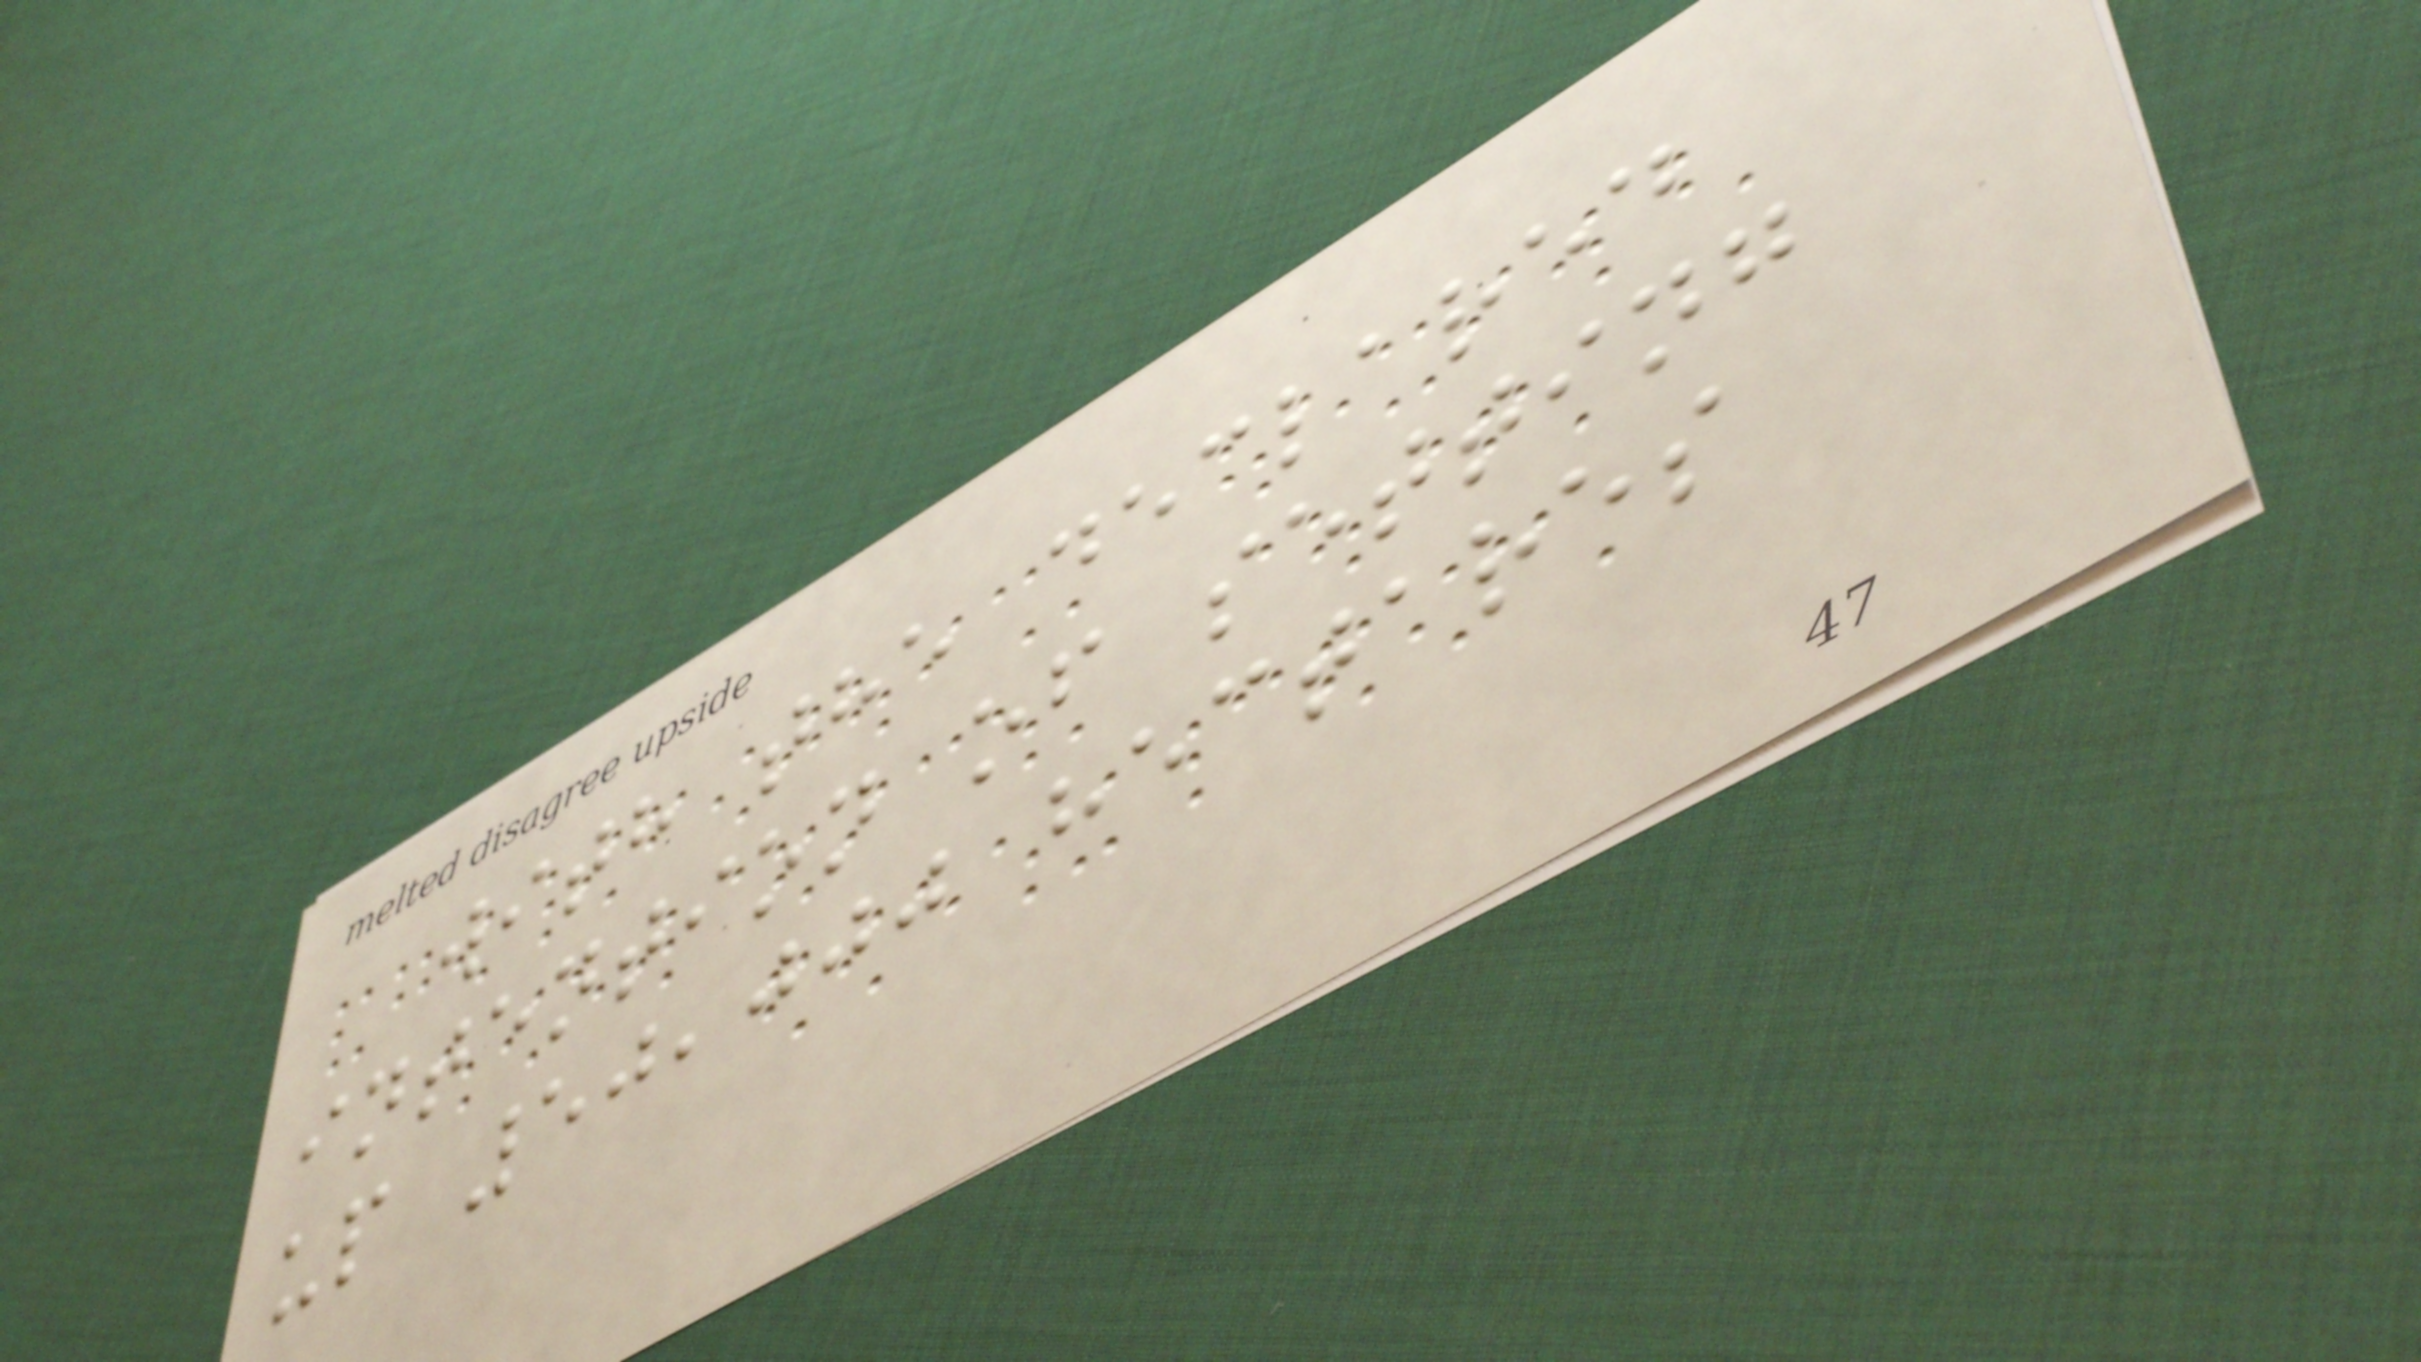with the declared
intention of setting
up 50,000 hectares
